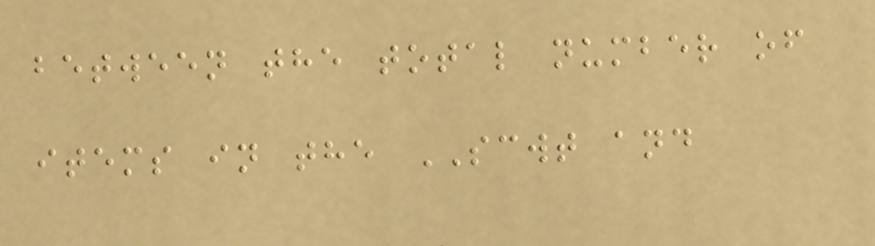between the total number of
items in the SCWT and
